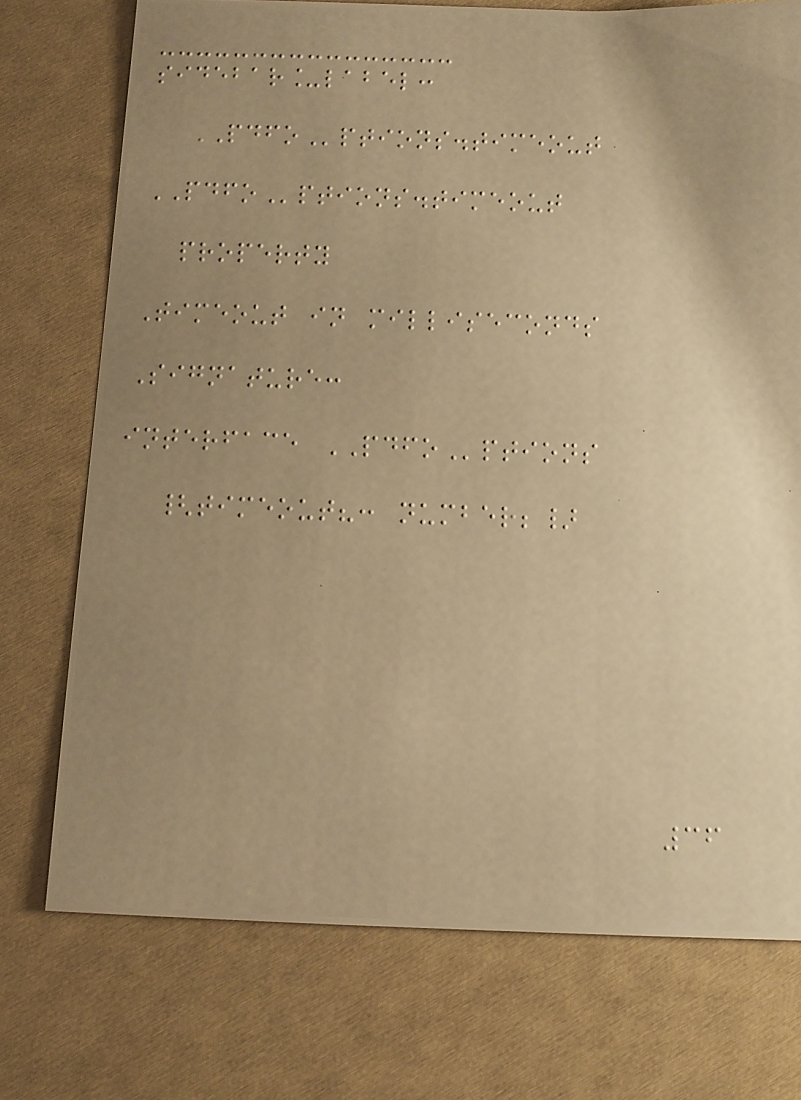sidebar_label:
PDFOptions.timeout
PDFOptions.timeout
property
Timeout in milliseconds
Signature:
interface PDFOptions
{timeout?: number;}
36
